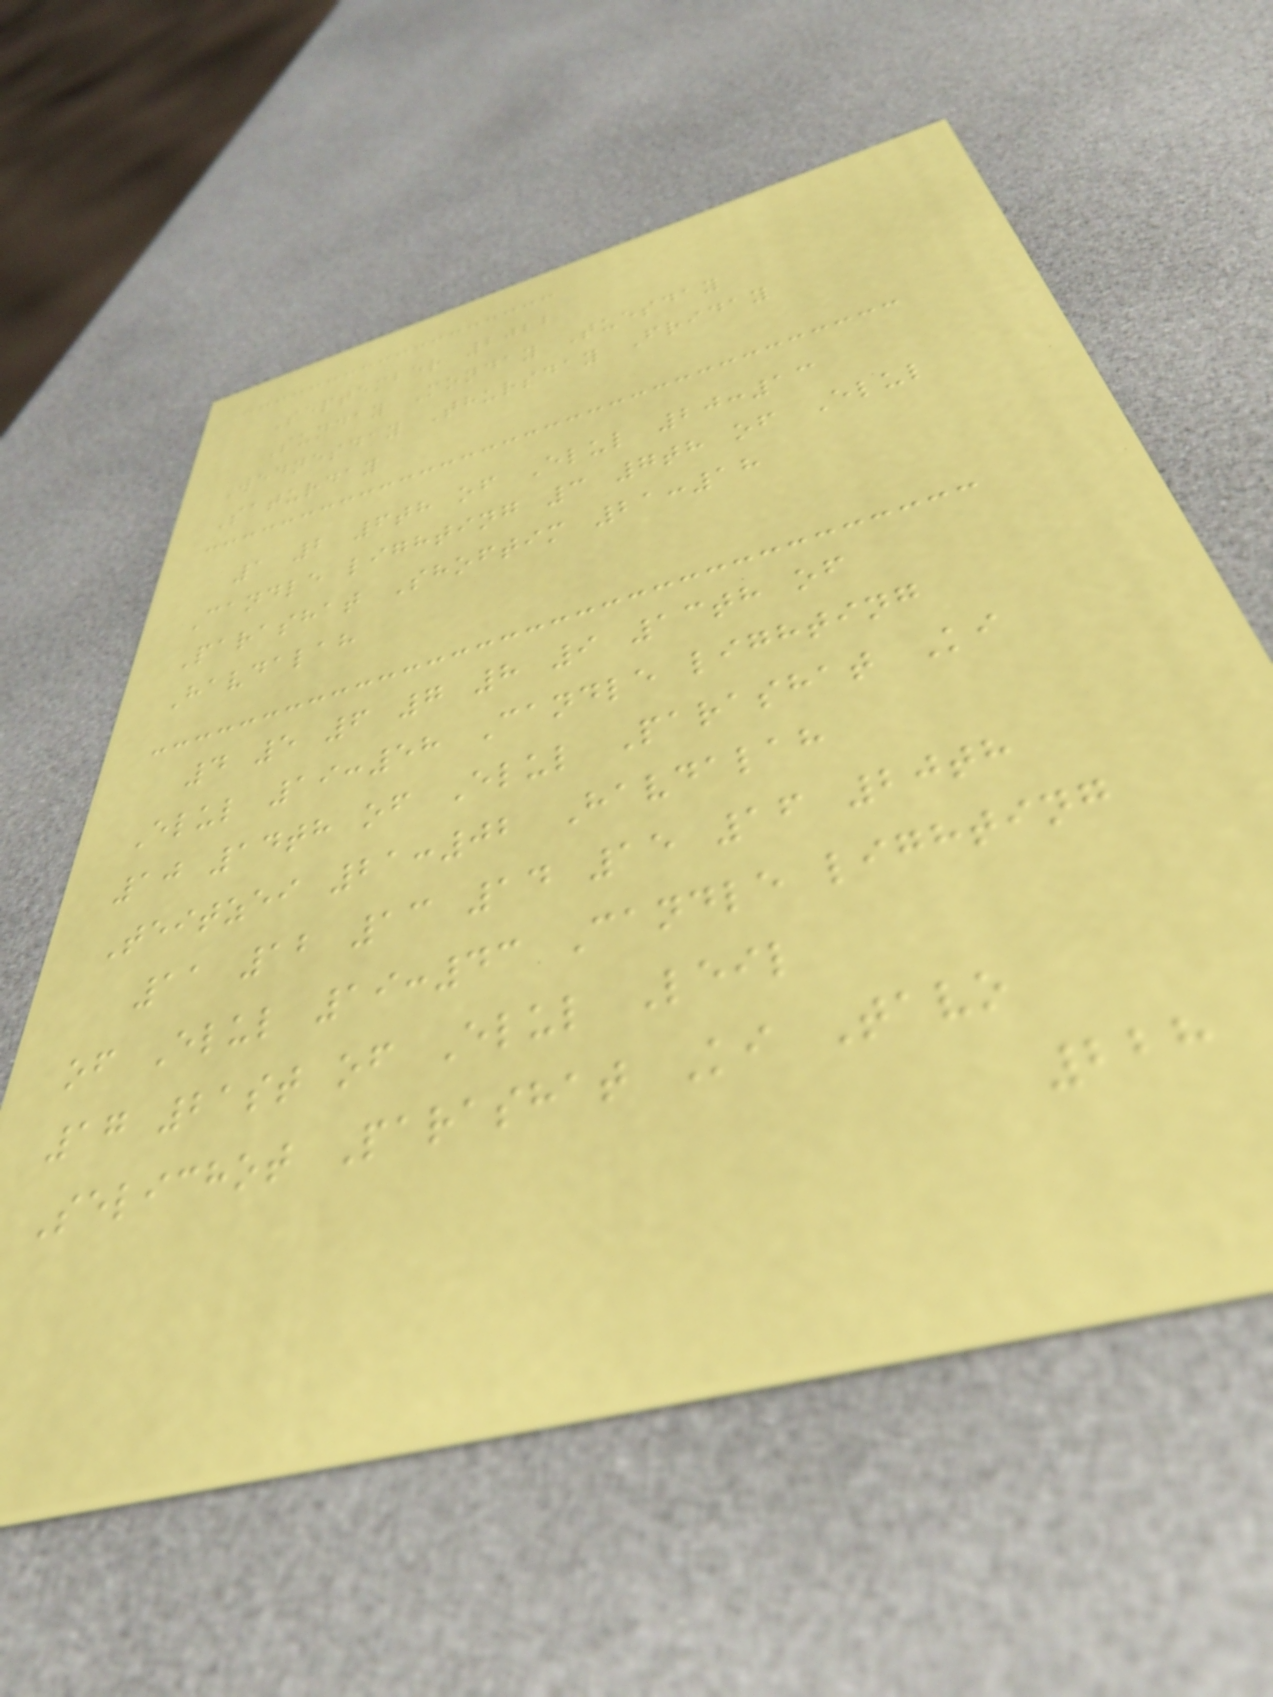September 2022
Sunday Monday Tuesday
Wednesday Thursday Friday
Saturday
1 2 6th of Elul 20:13
Candle lighting 3 7th of Elul
Parashat Shoftim 21:18
Havdalah
4 5 6 7 8 9 13th of
Elul 19:58 Candle lighting
10 14th of Elul Parashat Ki
Teitzei 21:02 Havdalah
11 12 13 14 15 16 20th
of Elul 19:43 Candle lighting
17 21st of Elul Leil
Selichot Parashat Ki Tavo
228
